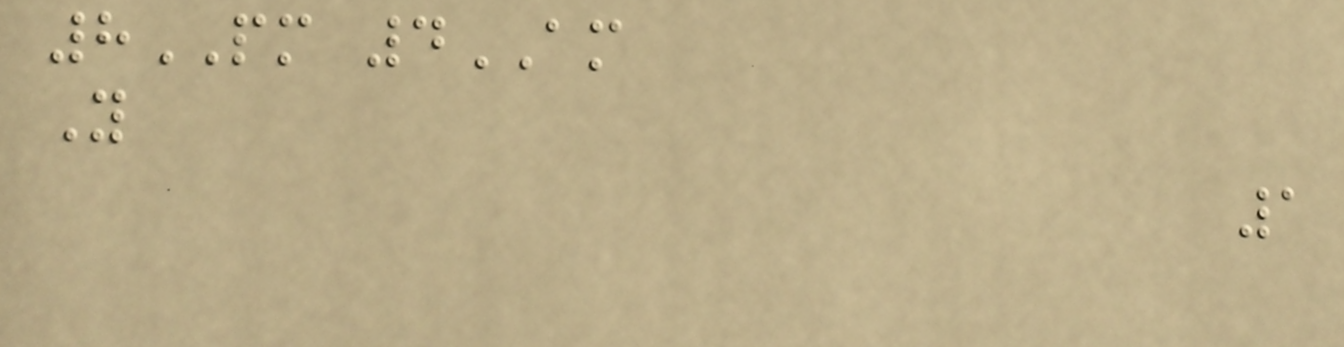8PM 4AM
Y
1
